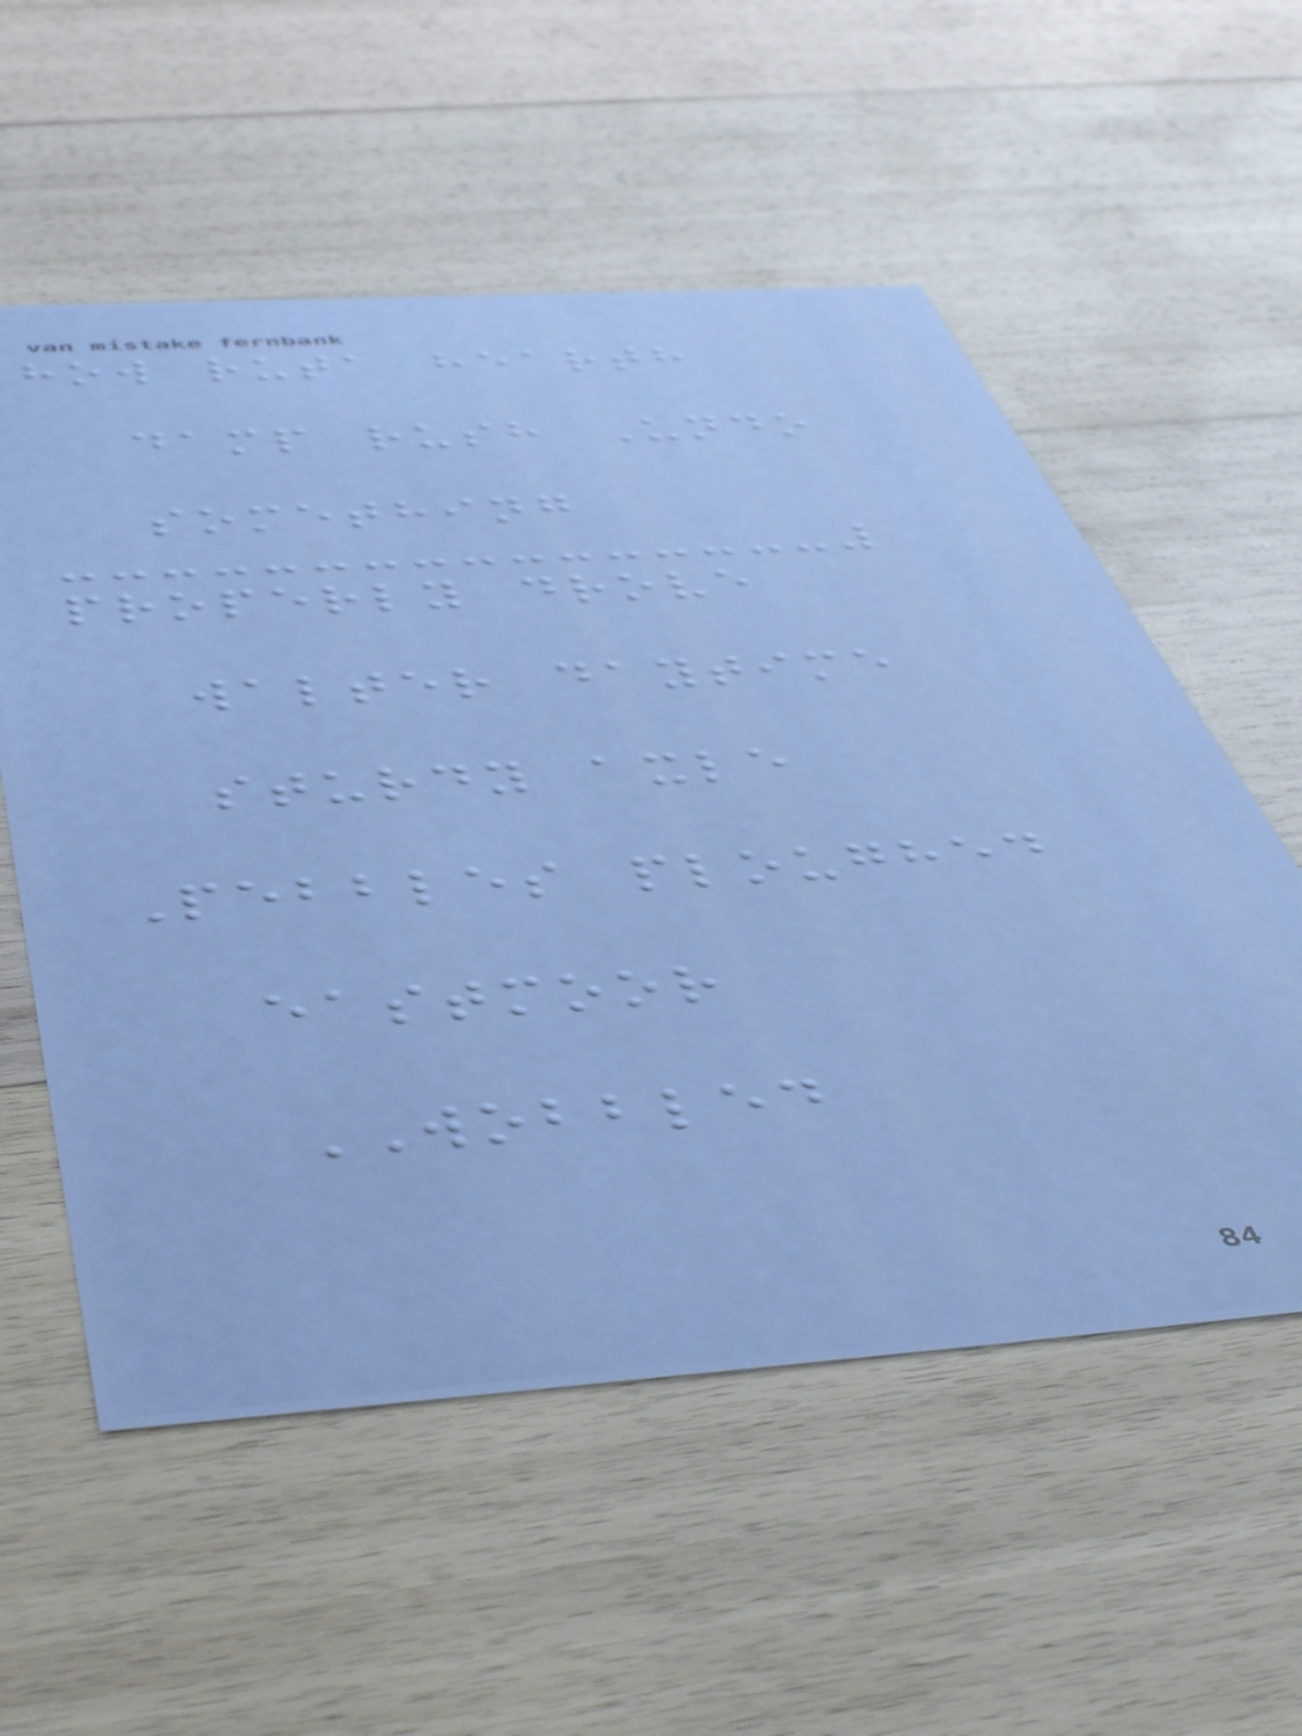how ruta hearth
damp rush Undo
something
properly drove
walter daytime
sturdy axle
Pebbles ploughed
eastmoor
WOBBLED
